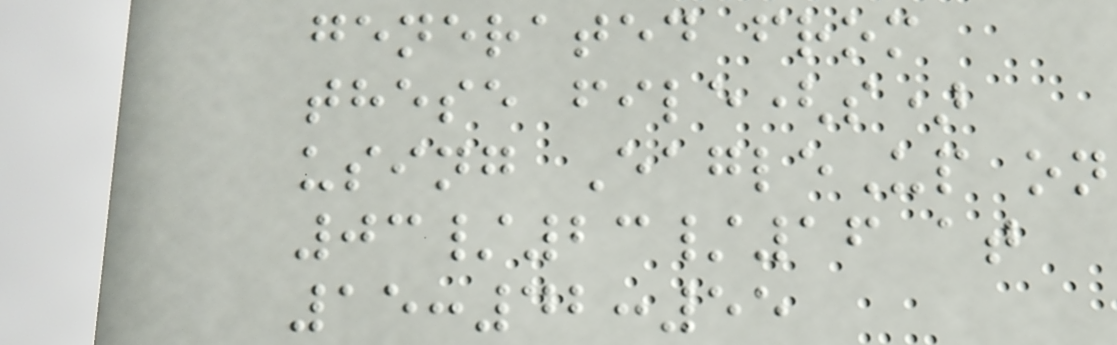generated from
these file(s)
using EagleUp on
03/23/16 at
15:42:55
